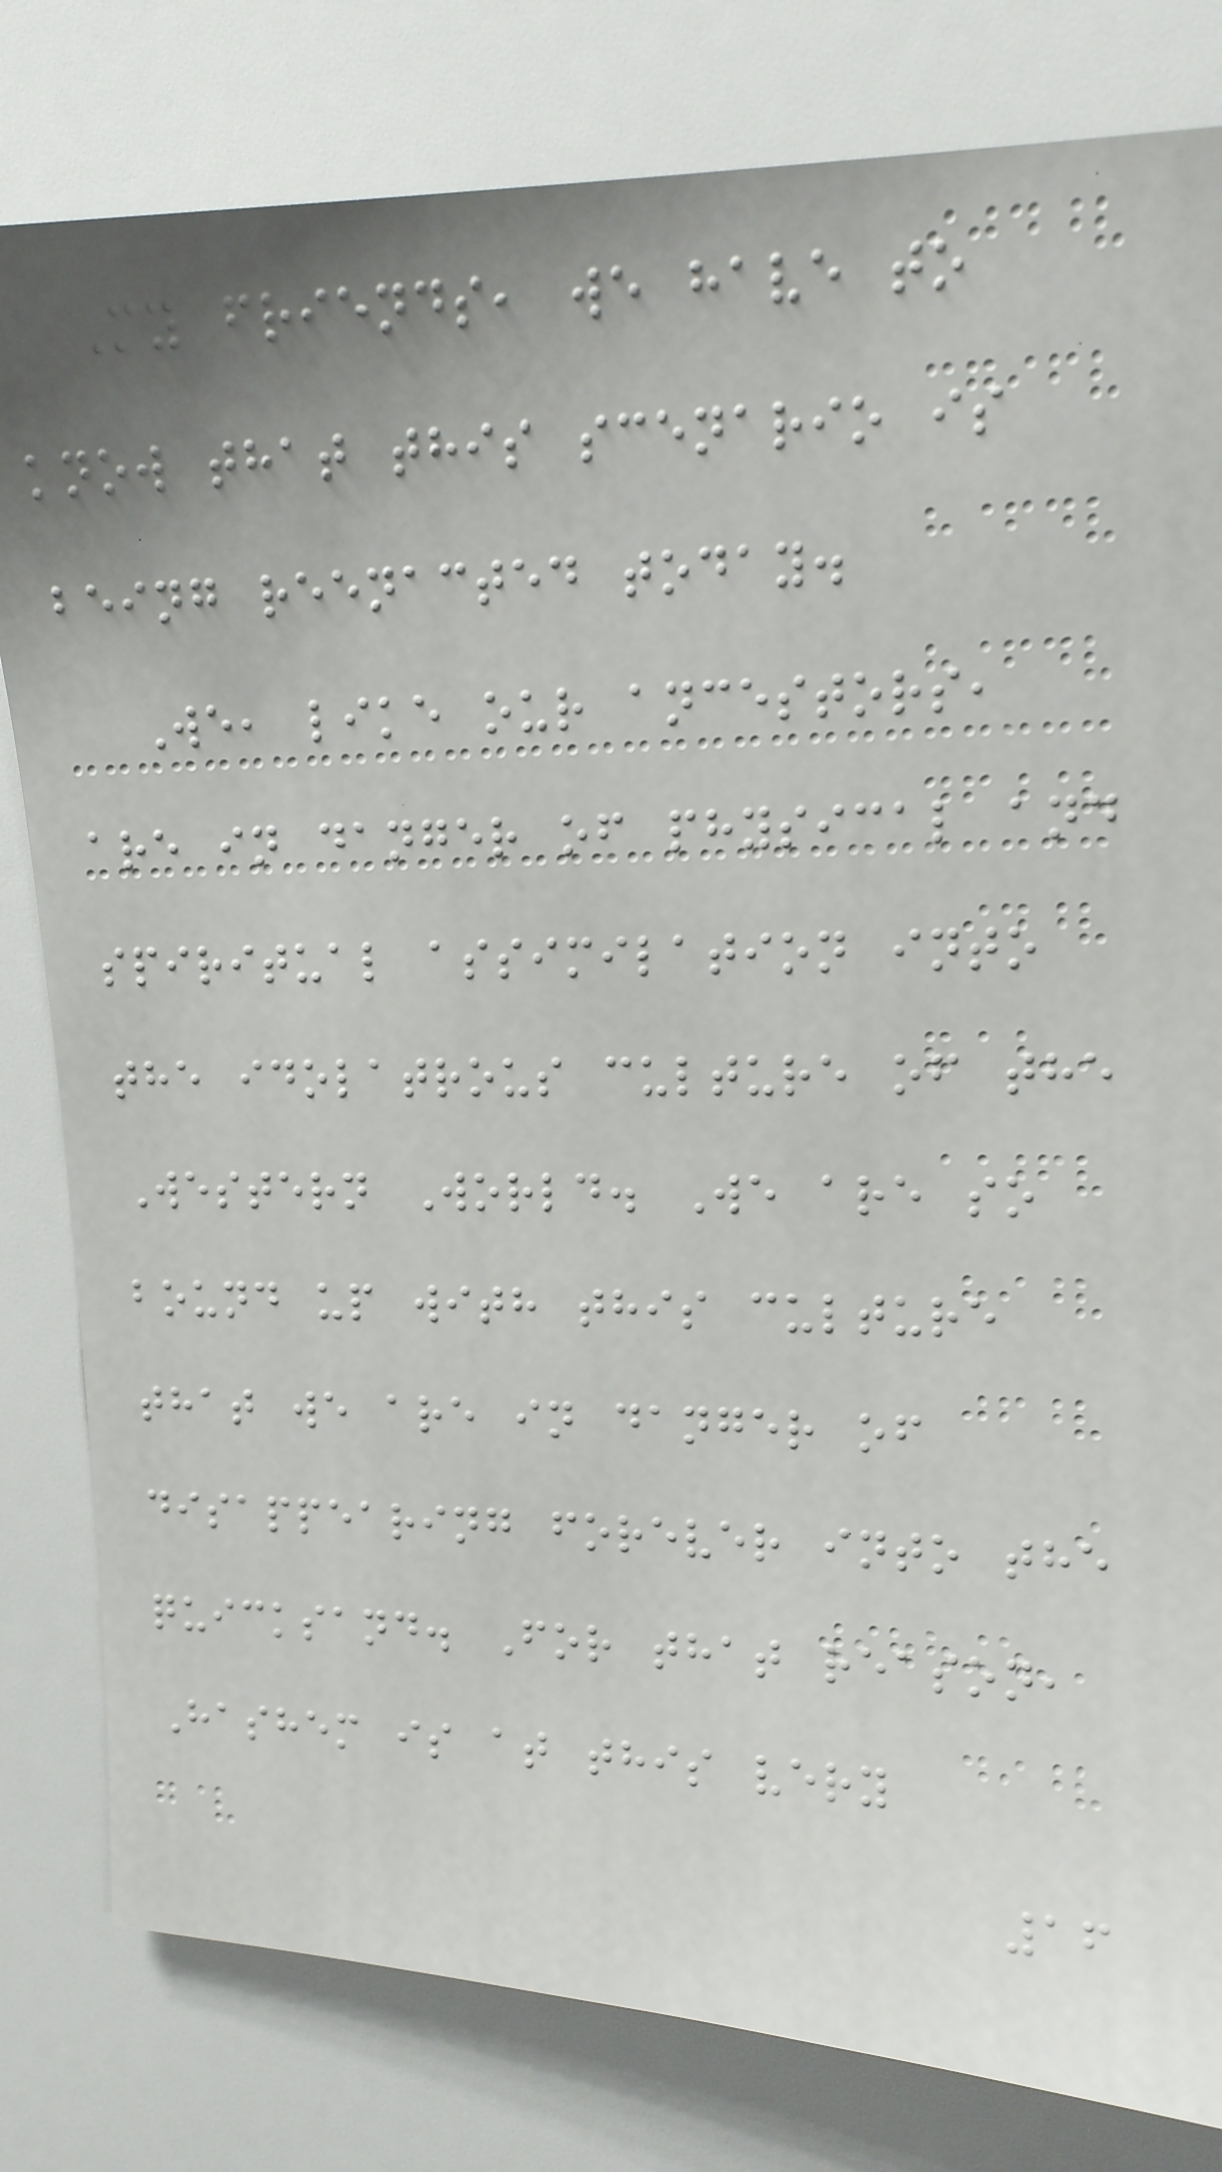My friends, we have to
know that this scenario is
being reenacted today.
We, like our ancestors,
are in danger of physical and
spiritual assimilation into
the idolatrous culture of the
Western World. We are so
bound up with this culture
that we are in danger of
disappearing forever into the
quicksand. For that reason,
Hashem is at this very
16
